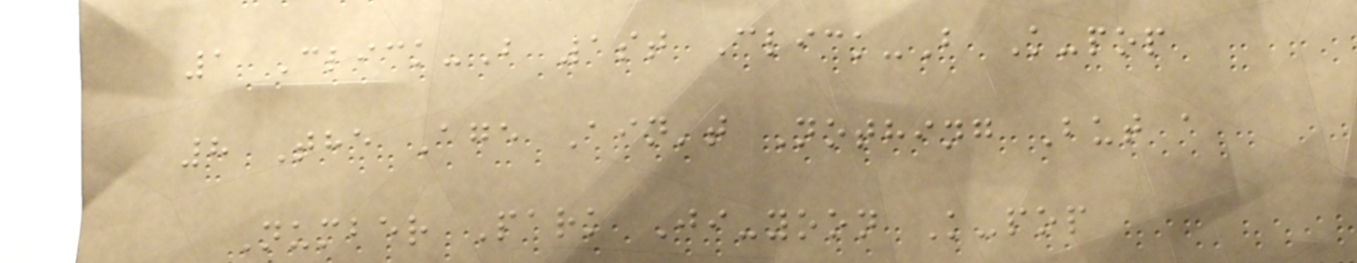1 Click-B 1st Click-B K-pop
8 The Age Ain't Nothing But a
Number Park Ji-yoon K-pop
